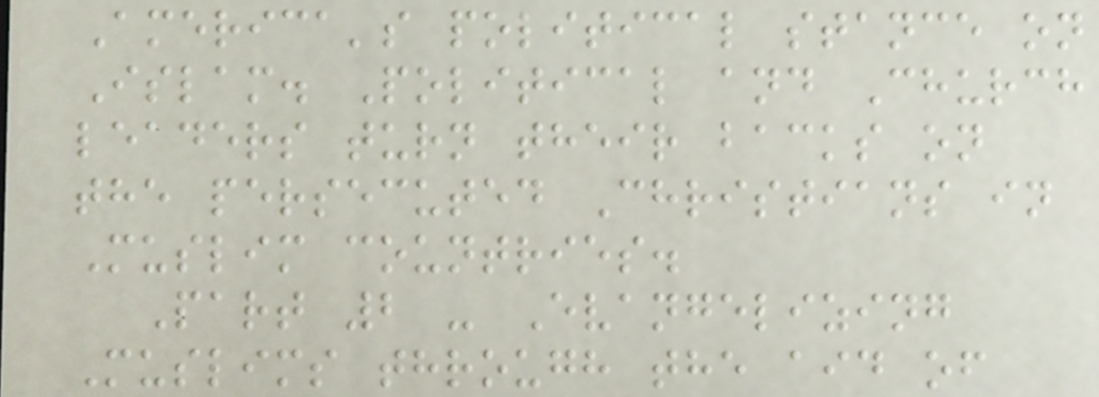America's political stance on
Islam. Political and Church
leaders turn their backs on
the persecuted Christians in
Muslim countries.
Part 2 - Evangelizing
Muslims through the aid of
